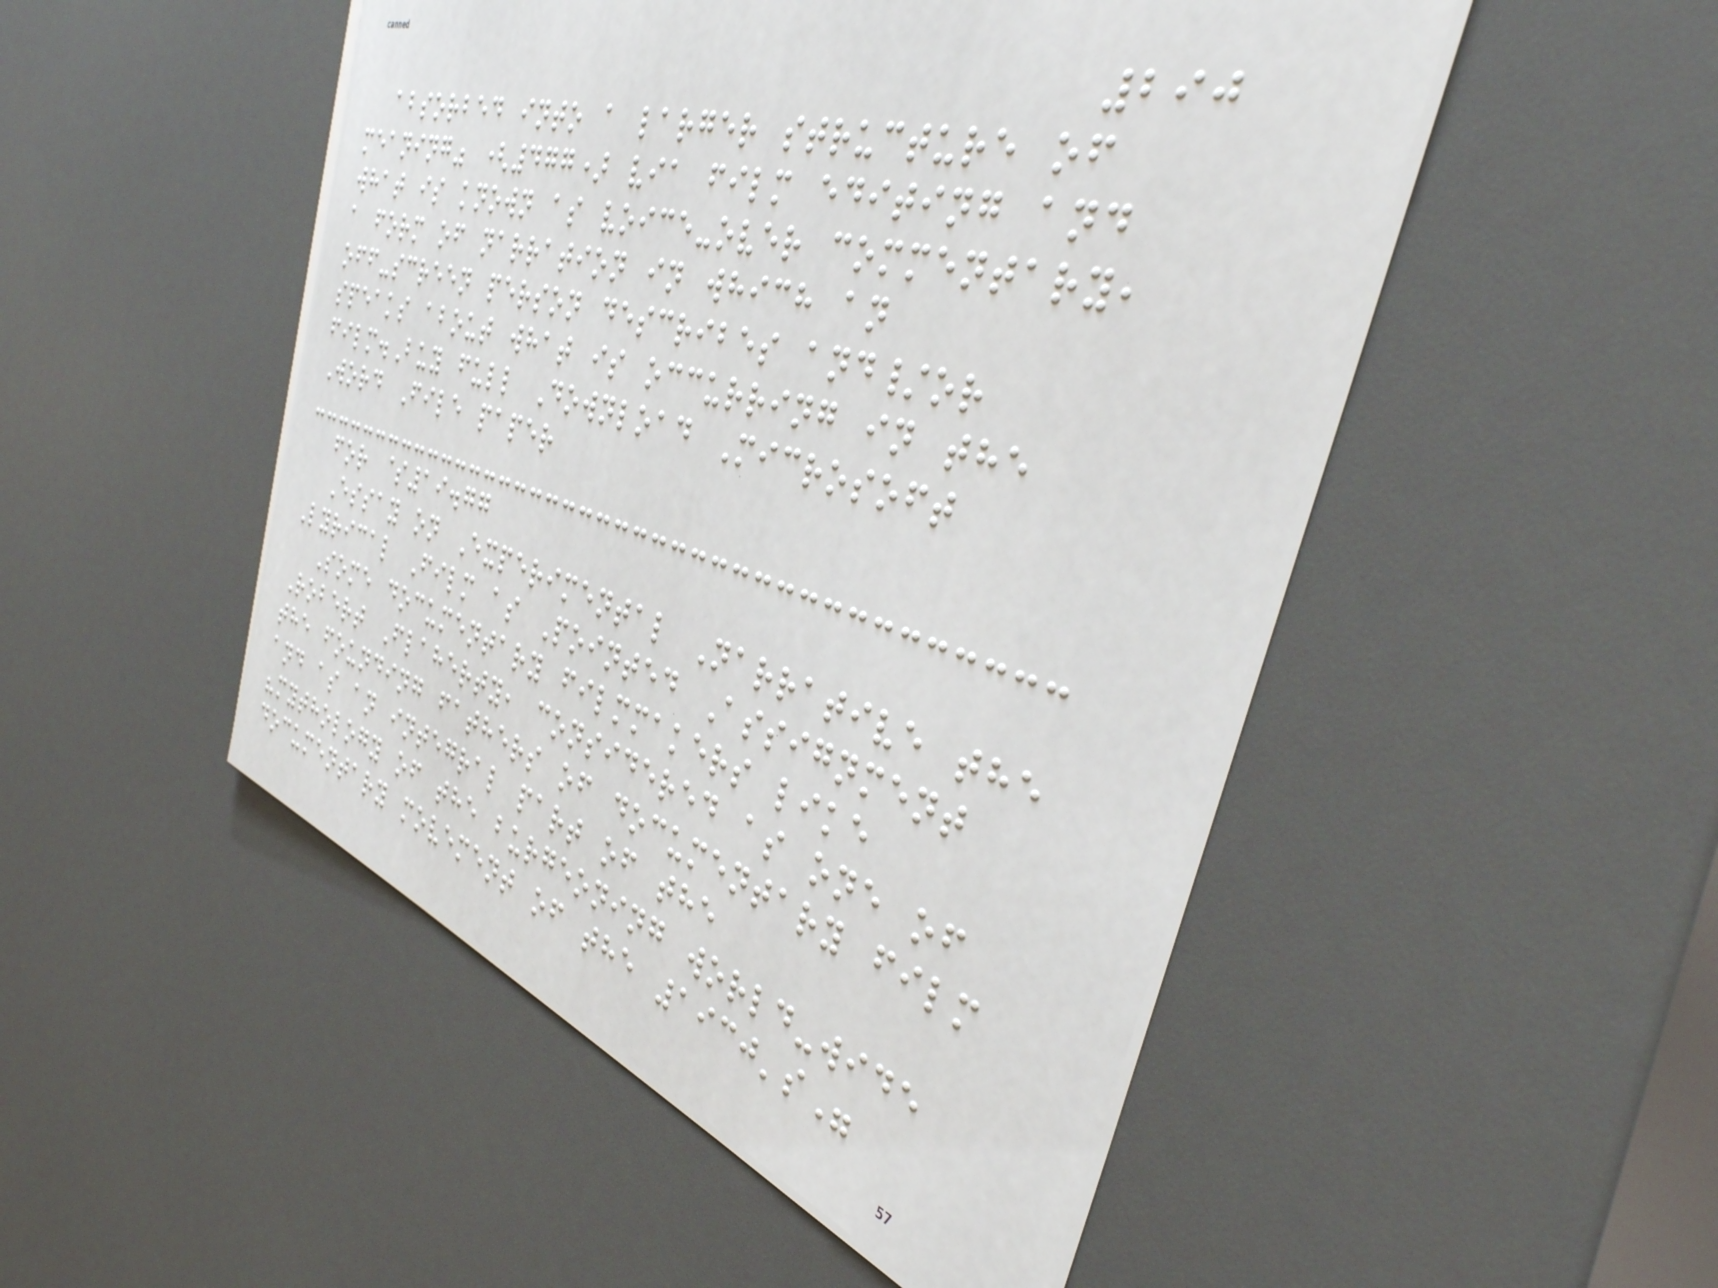290
absorbed into a larger structure of
meaning" (477) via film editing and
what is known as voice-over commentary,
a form of narration in which an
off-screen person describes and/or
speaks about what is occurring in the
film.Buy full Download Microsoft
Word File paper
for $19.77
Essay on Experimental Narrative the
Lyrical Film as Pointed Assignment
Some documentary filmmakers like
Robert Flaherty, considered as one of
the founding fathers of documentary film
and as an integral part of the
"mythology of the burgeoning world-wide
documentary movement of the 1930's"
